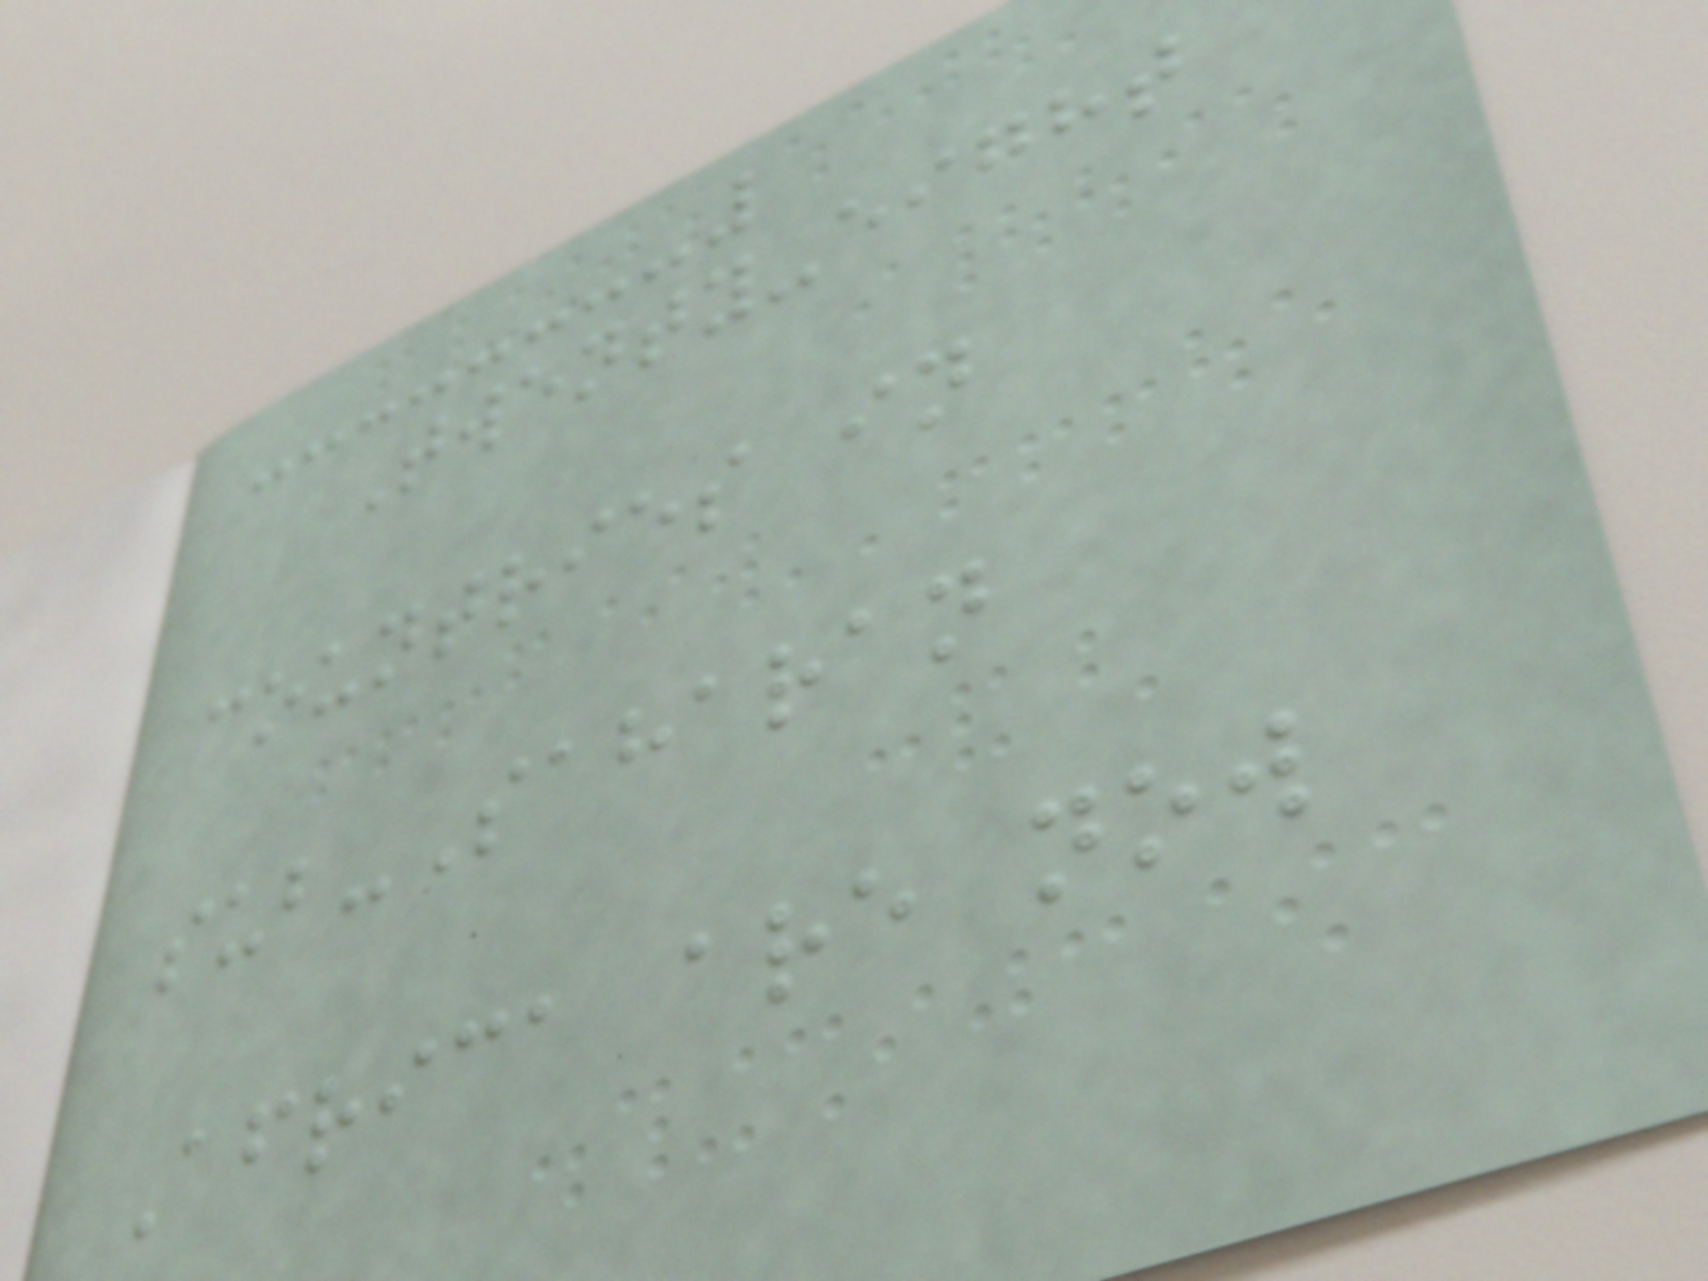Twenty-eight
countries in
sub-Saharan
Africa are now
